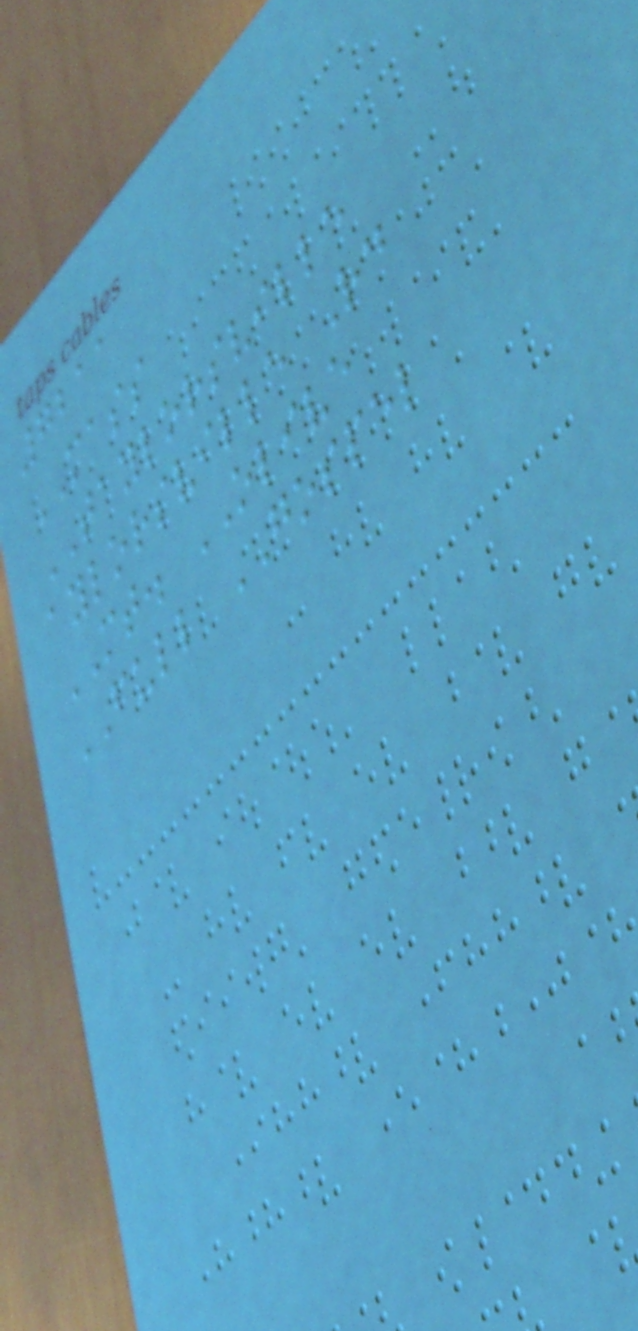7211
MASS
TAYLORSVILLE
aylorsville Rd
MT. OLIVE
FULL GOSPEL
